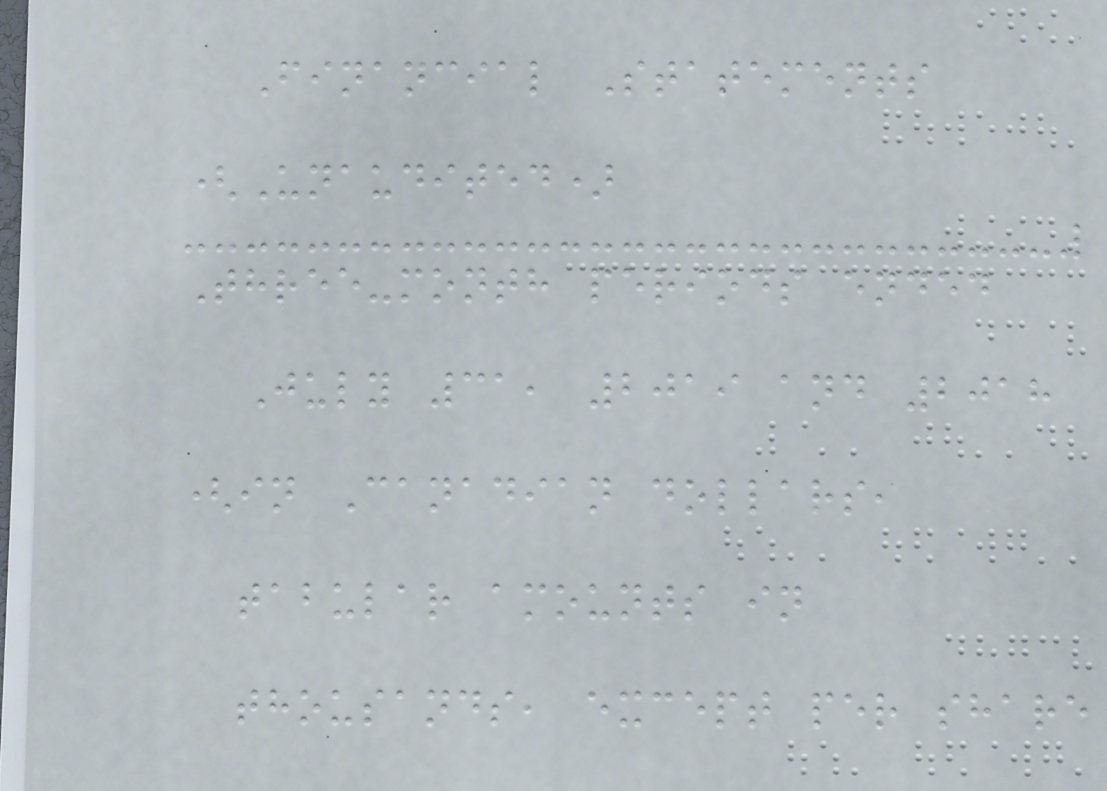Financial Statements
(Unaudited)
Three-month periods ended
July 31, 2019 and 2018
(in Canadian dollars,
tabular amounts in
thousands, except per share
